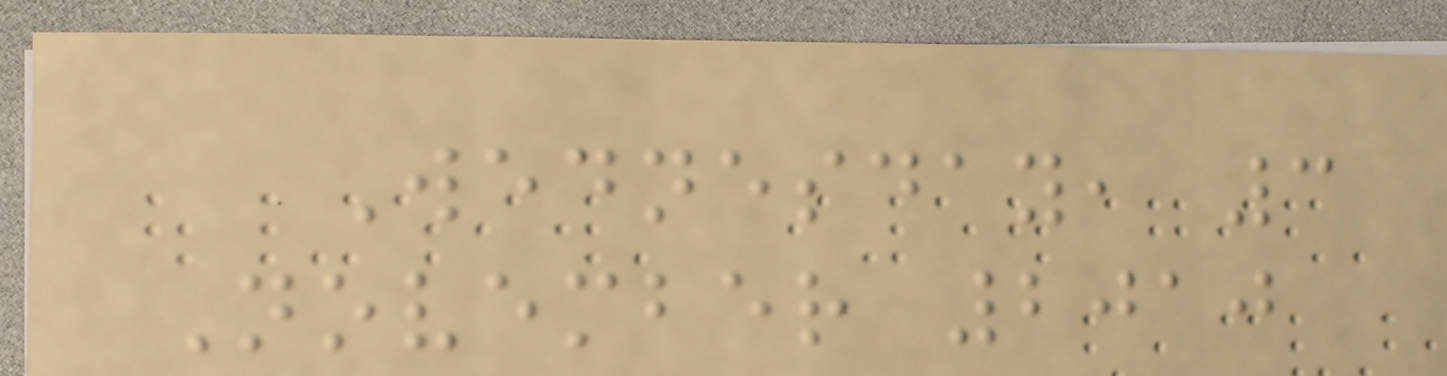Wednesday, 3
November 2010
